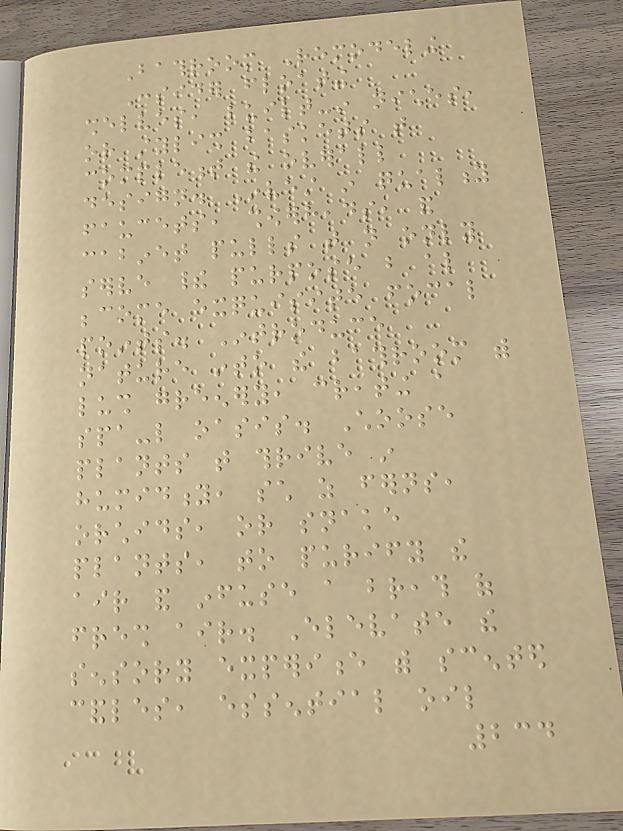Bathroom Remodeling
Consider floating
shelves, built-in niches,
or stylish baskets that
complement the overall
design. Invest in quality
faucets, showerheads, and
cabinet pulls that not only
serve their purpose but also
become exquisite focal
points. Introduce
nature into the bathroom with
lush greenery, creating a
spa-like oasis. Choose
plants that thrive in
humidity, such as ferns,
orchids, or snake
plants, to purify the
air and infuse a breath of
fresh air. Elevate the
sensory experience with scented
candles, essential oil
234
